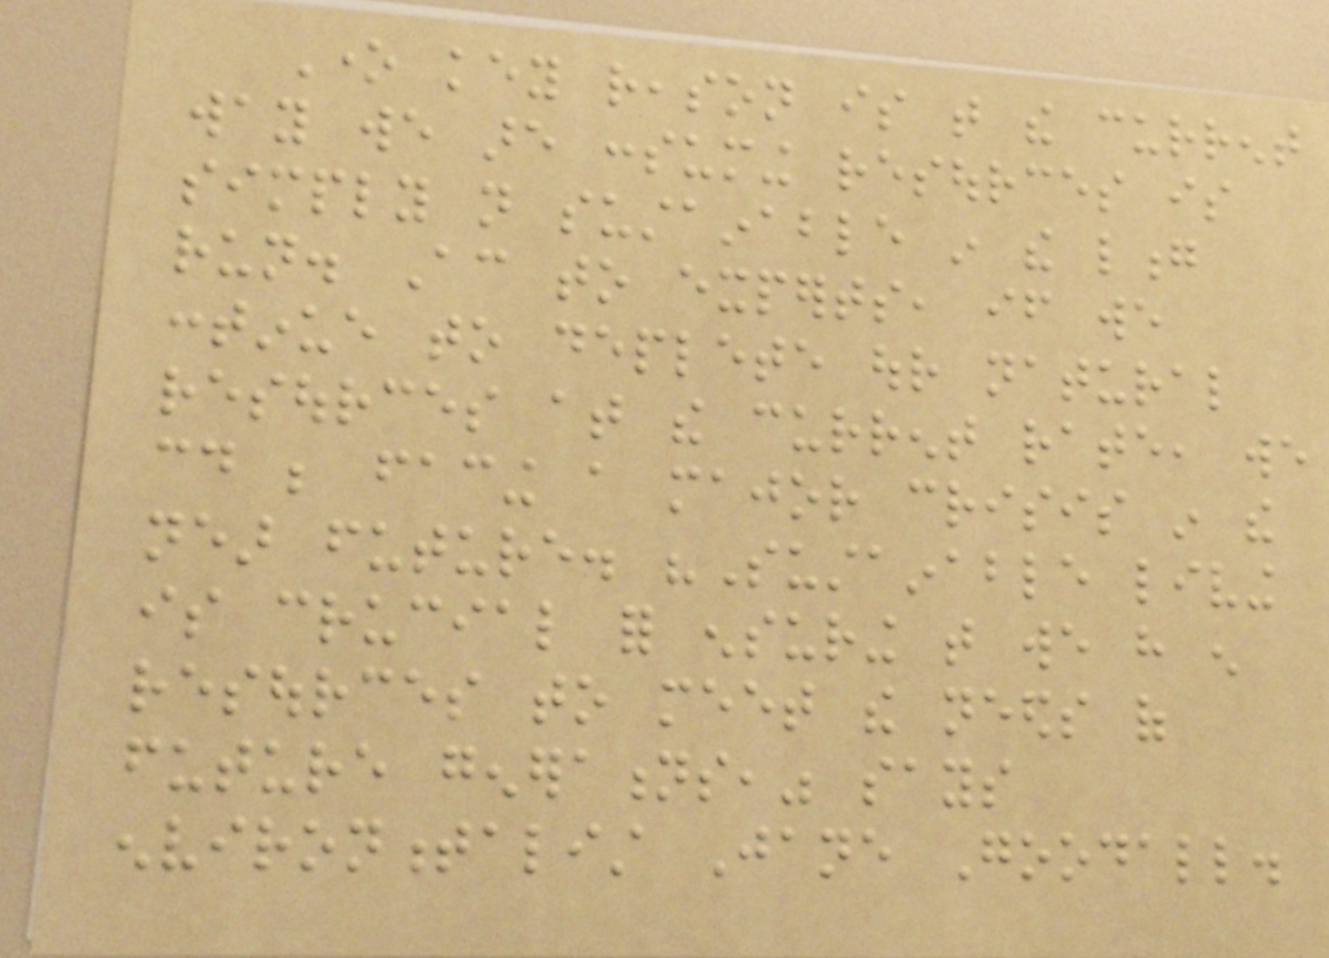One key reason is that the current
way we are consuming resources is
simply not sustainable in the long
run. According to experts, if we
continue to deplete our natural
resources at the current rate, we
could be facing a major crisis in the
near future. "Sustainable living
is crucial for ensuring that we have enough
resources to meet the needs of
future generations," says
environmentalist Jane Goodall.
